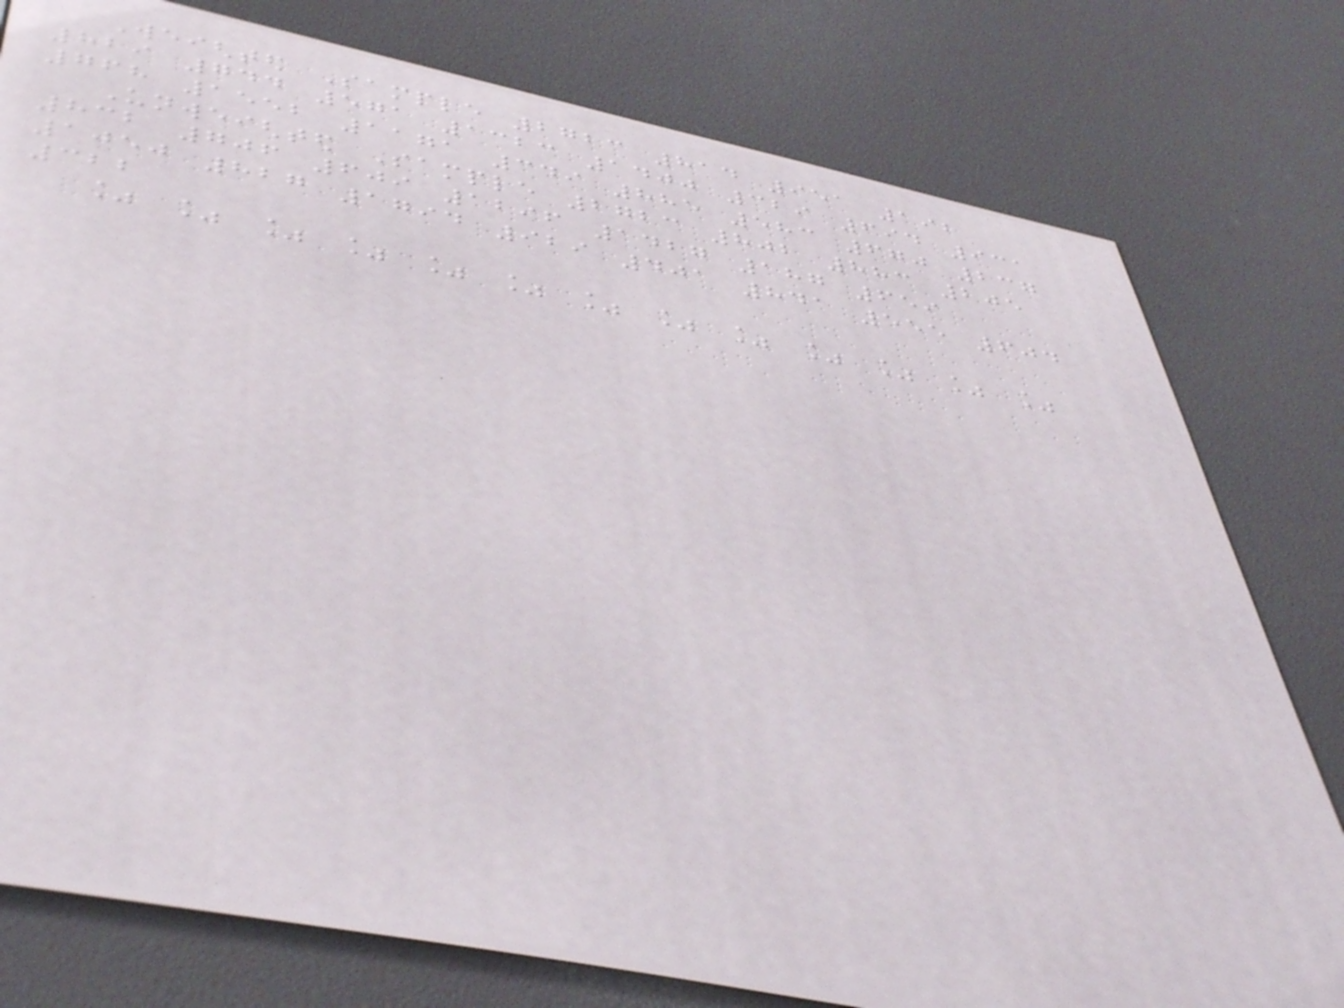Weighted Sample 2723 814 951 192
829 744 571 1323 1400 329 694 931
768 1552 1171 349 885 583 670 237
Unweighted Sample 2723 802 883 205
832 706 609 1296 1427 187 659
1050 827 1794 929 401 841 555 604
322
% % % % % % % % % % % % %
